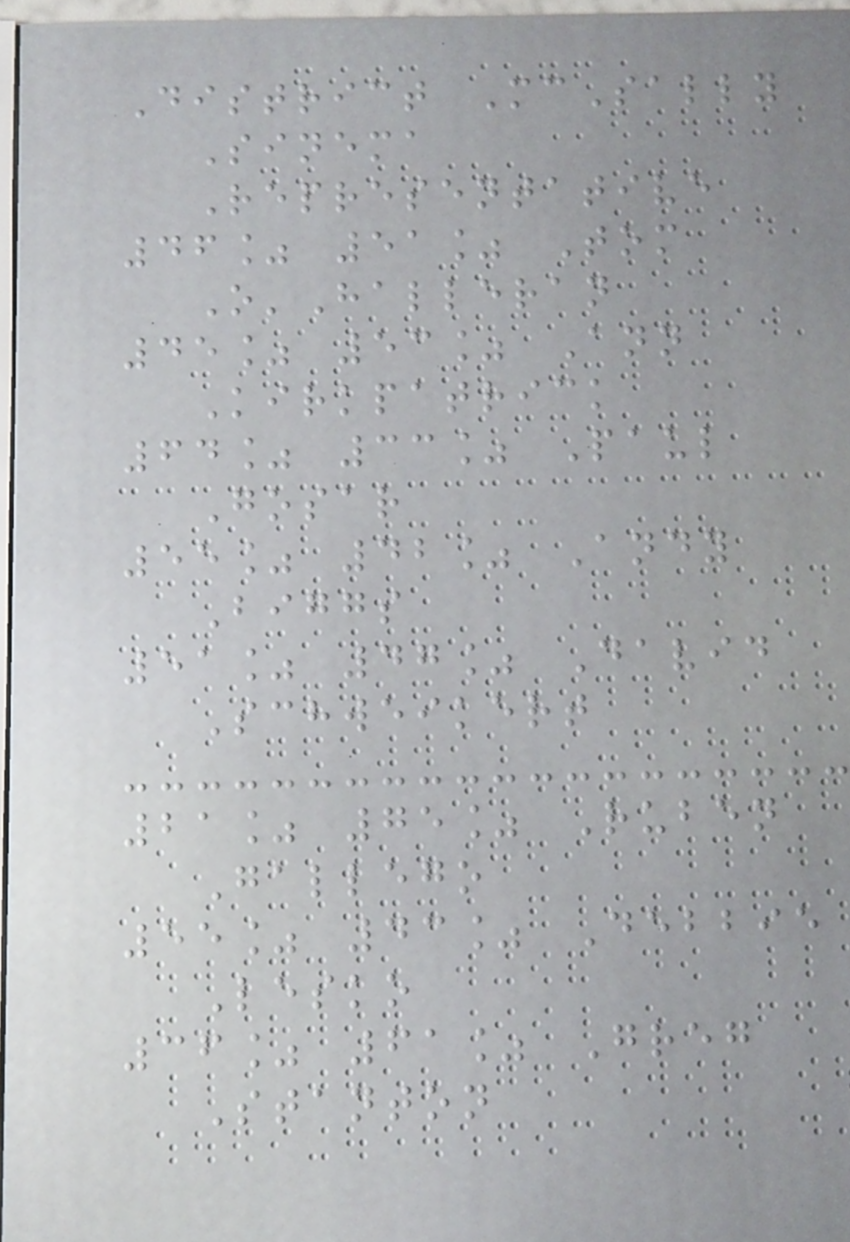District McSally
Sinema
Representative
46% 51% Tom
O'Halleran
45% 53% Ann
Kirkpatrick
64% 33% Paul
Gosar
55% 42% Andy
Biggs
51% 47% David
Schweikert
21% 75% Ruben
Gallego
55% 43% Debbie
Lesko
36% 61% Greg
Stanton
